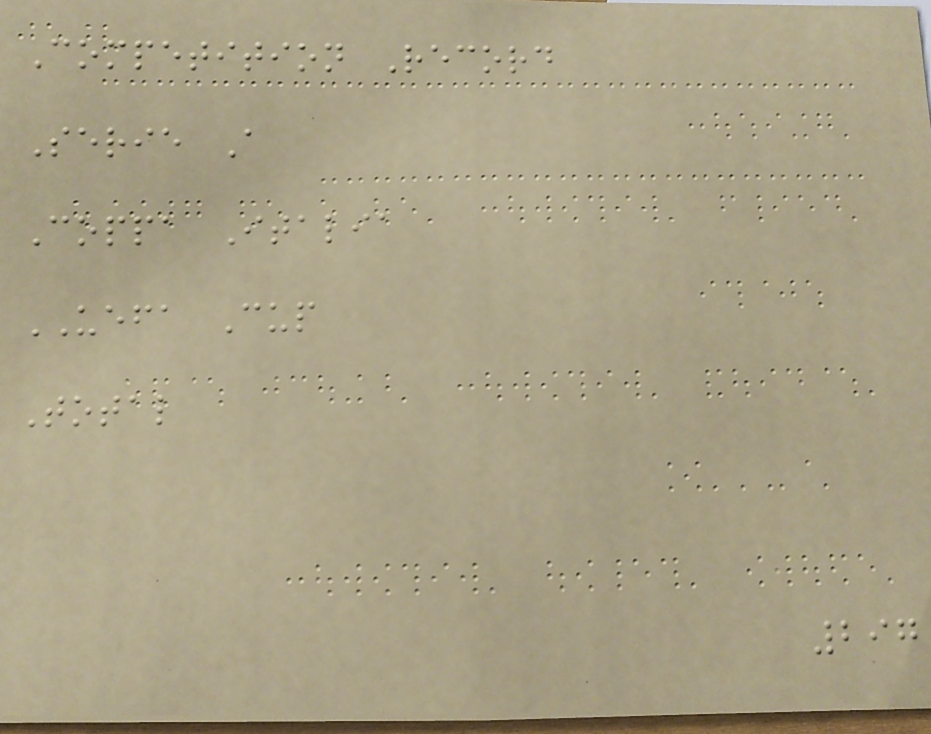Competition Record
Serie A
Coppa Italia
UEFA Cup
Total
297
